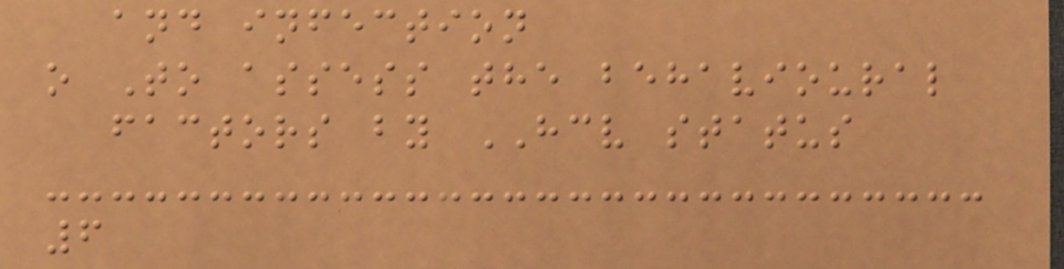and infection
o To assess the behavioural
factors by HCV status
6
